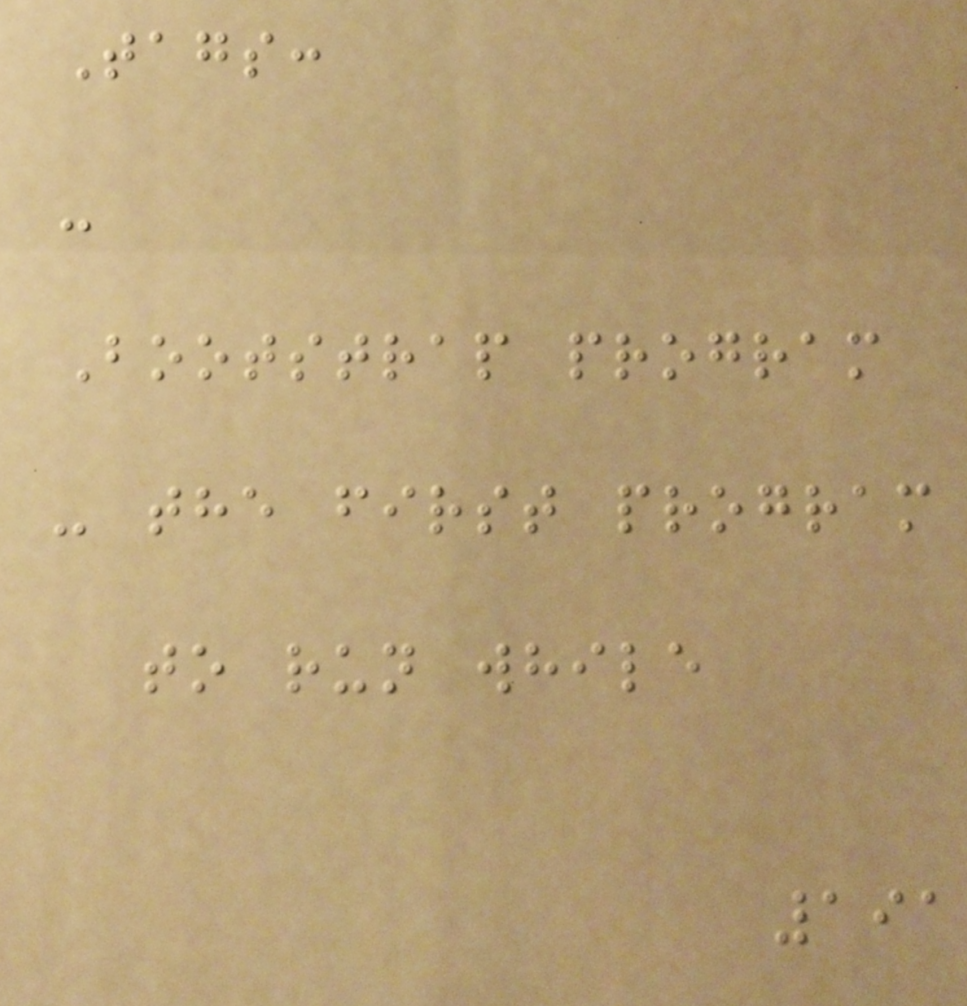Tags:
-
Bootstrap program
- the first program
to run while
191
